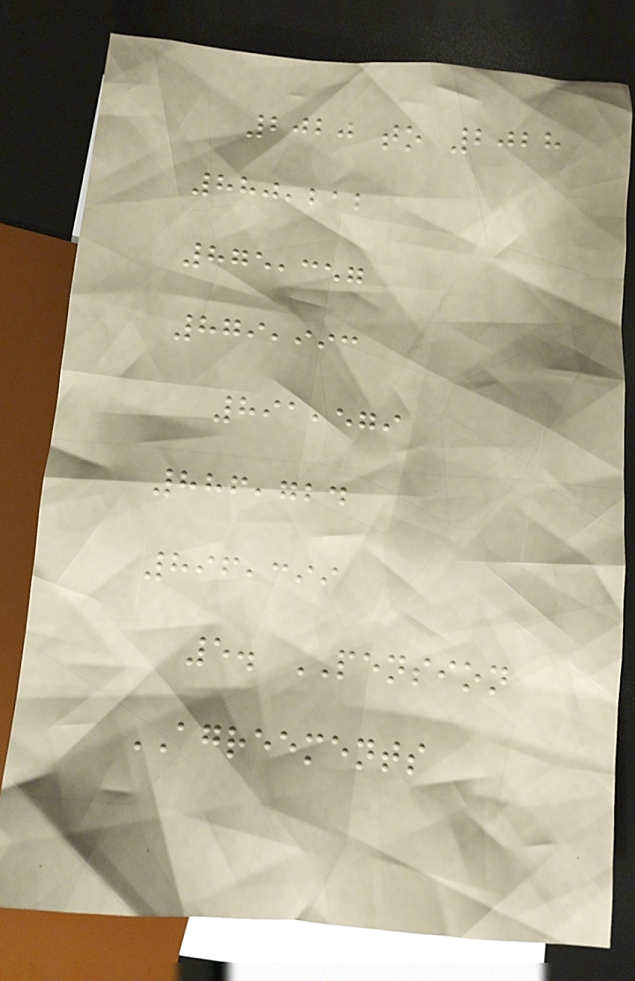2020 to 2028
880,212
875,357
879,993
891,579
886,724
896,399
5. PENSION
AGREEMENTS
